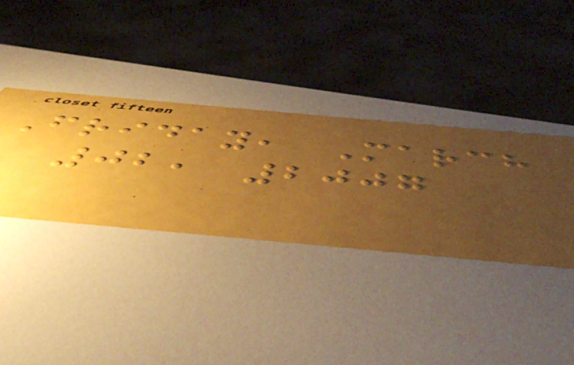Friday, March
02, 2007
